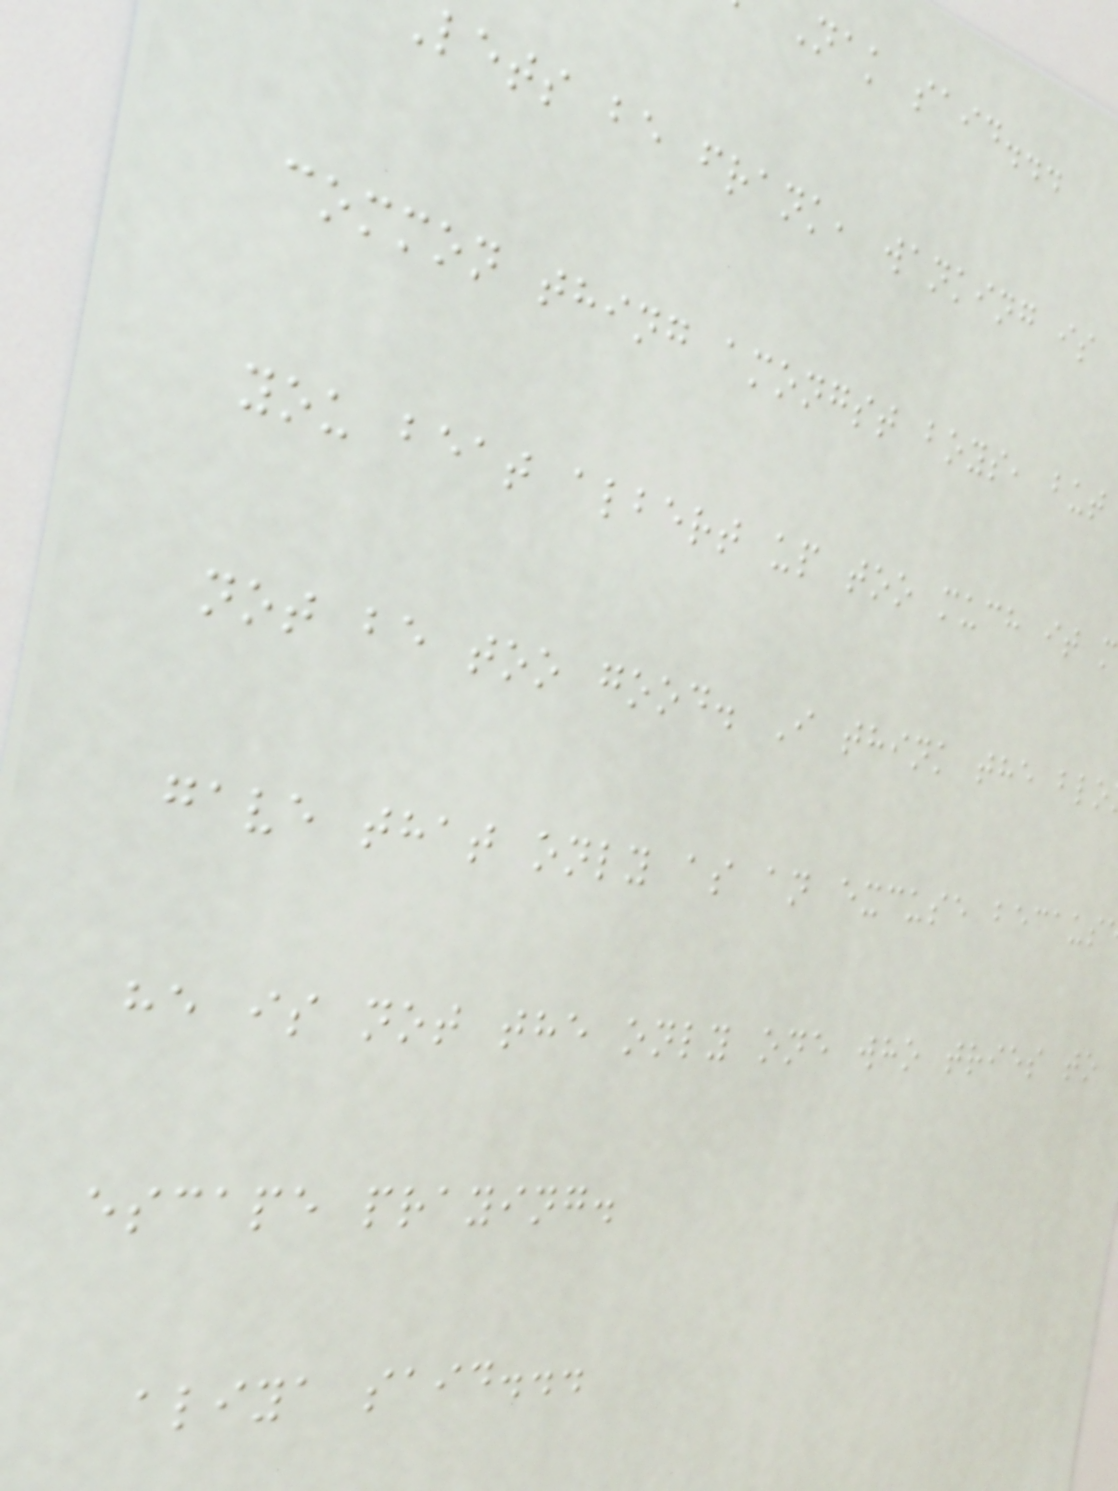nak said...
lets be frank, wanking is
common thing amongst boys, but
you beat albert up too much it m
not be too good. I think the blo
gave that only as an excuse becaus
he is not the only one who tries to
escape praying.
aliya said...
